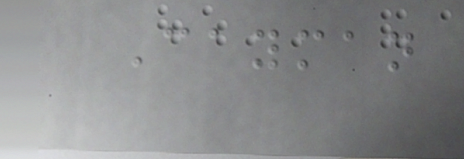Cayman
